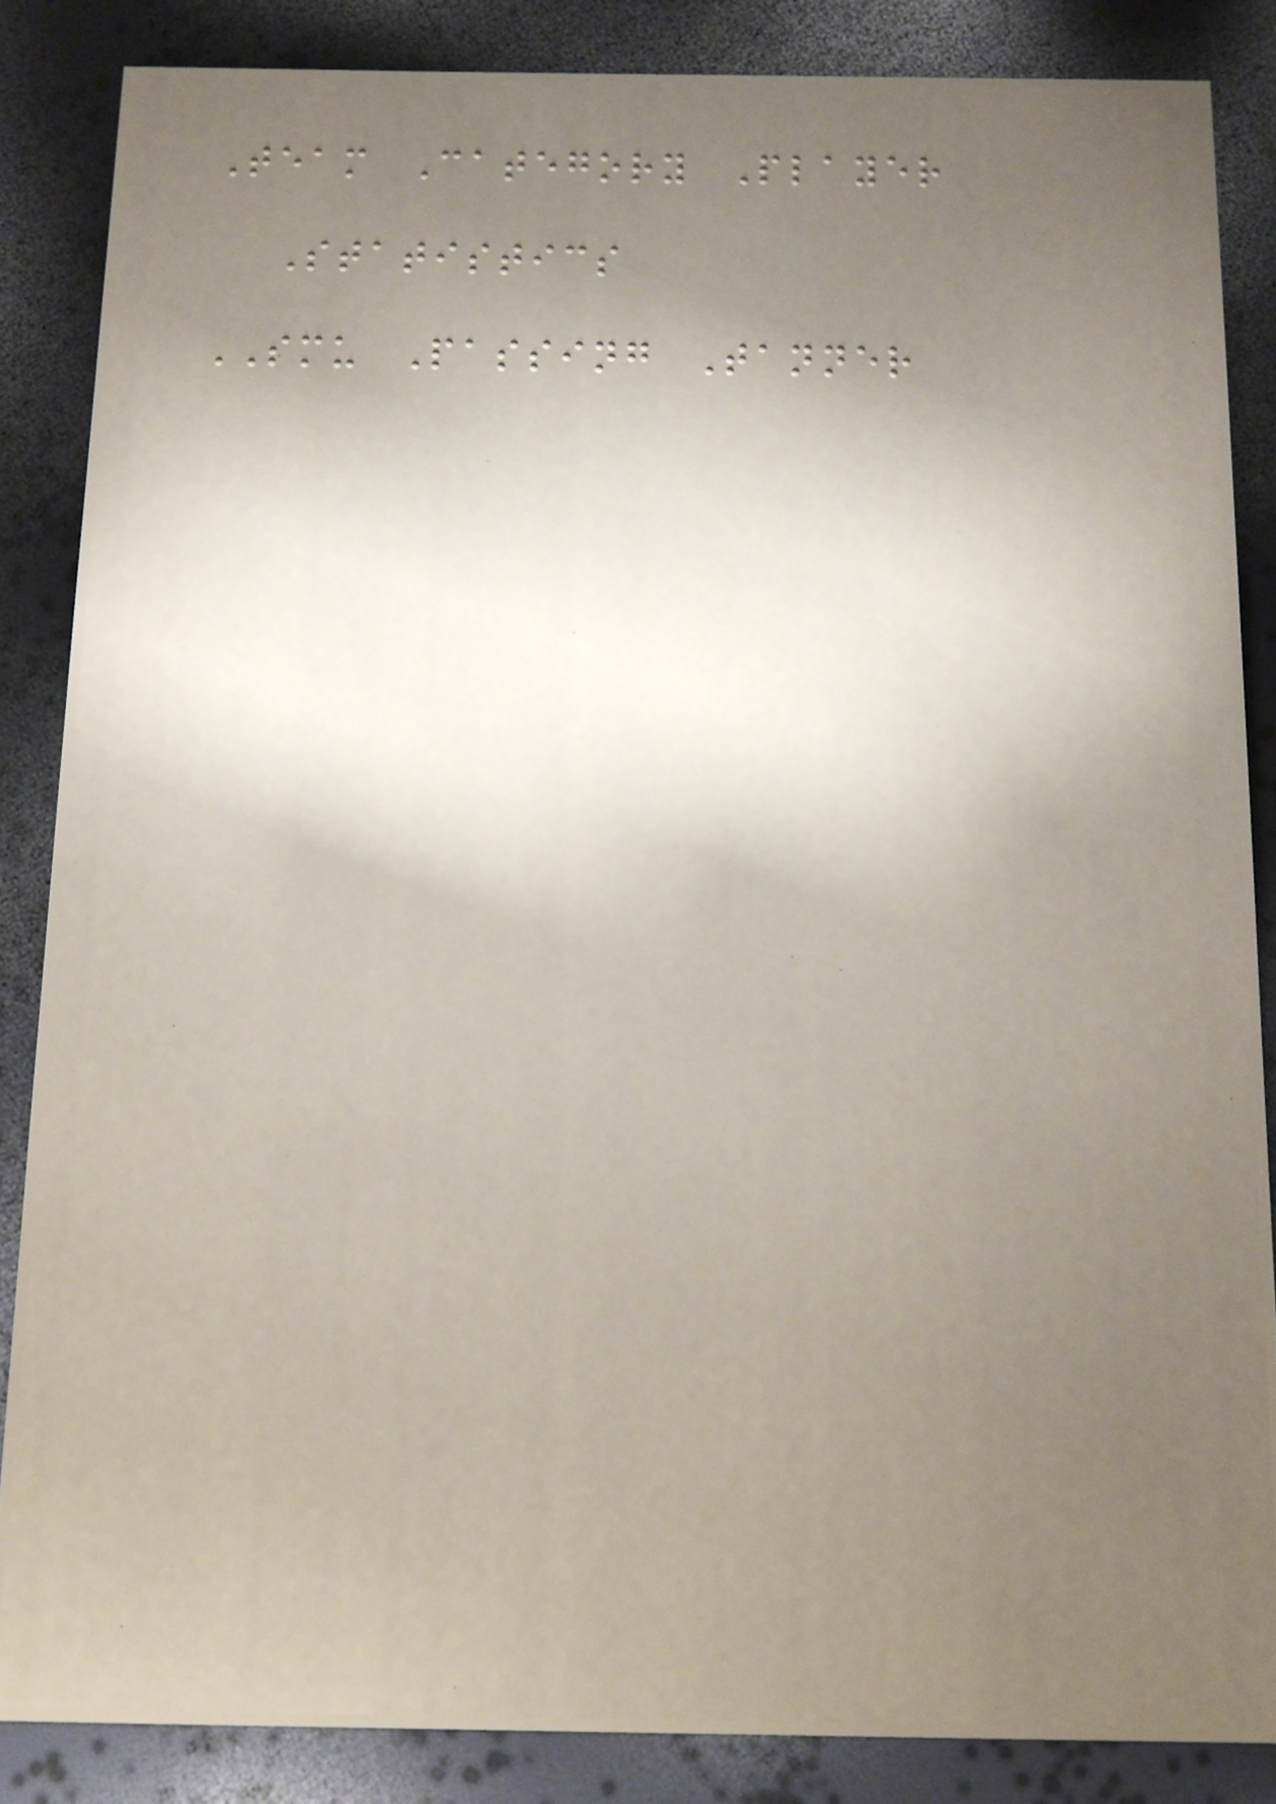Team Category Player
Statistics
SMU Passing Tanner
